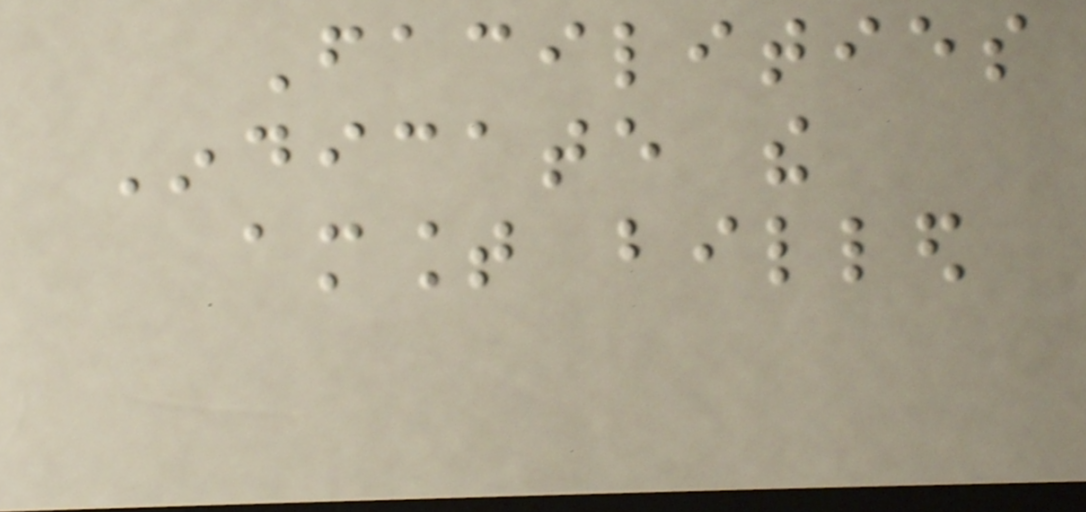Facilities
Indicate the
amount billed
